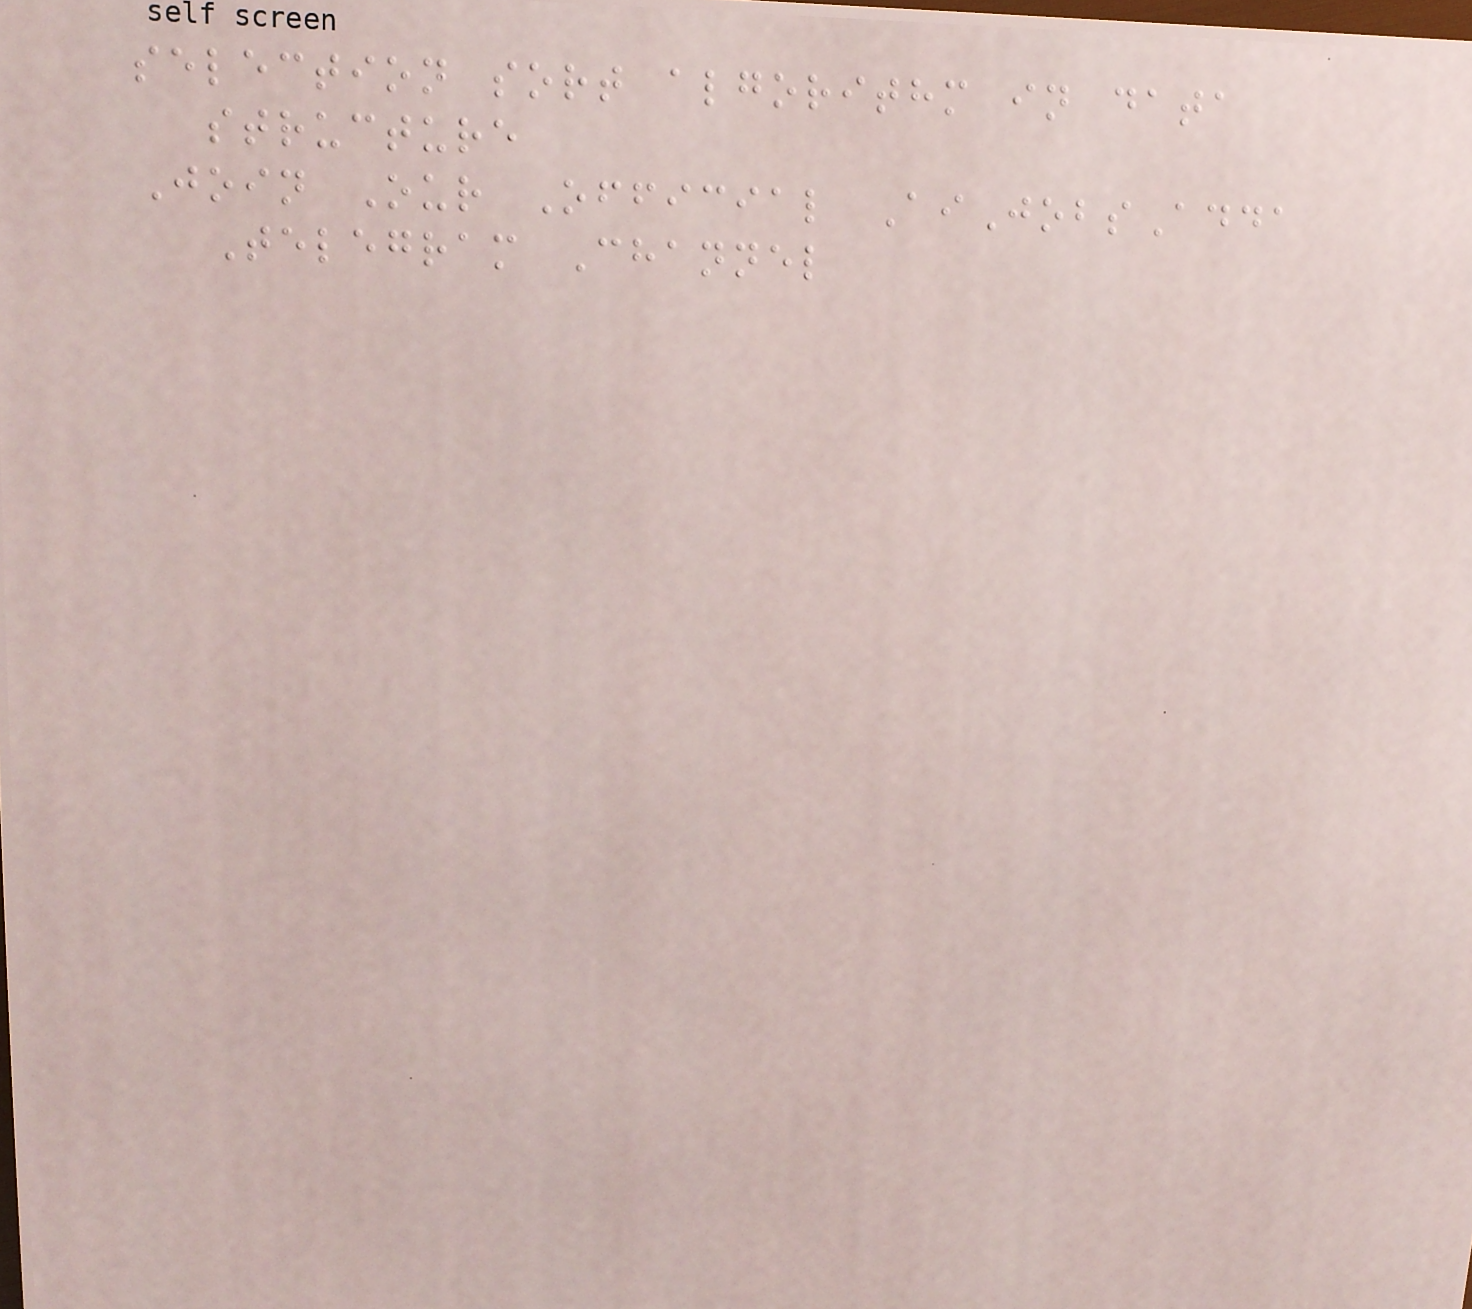selection sort algorithm in data
structure
Join Our Official AiJobsAdda
Telegram Channel
